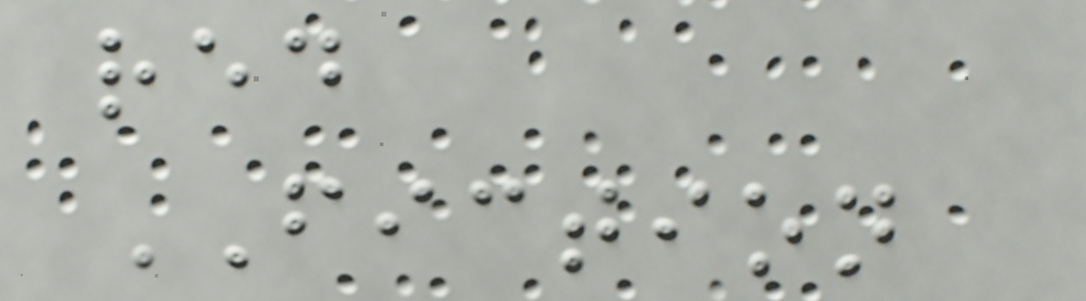red
FICTION
